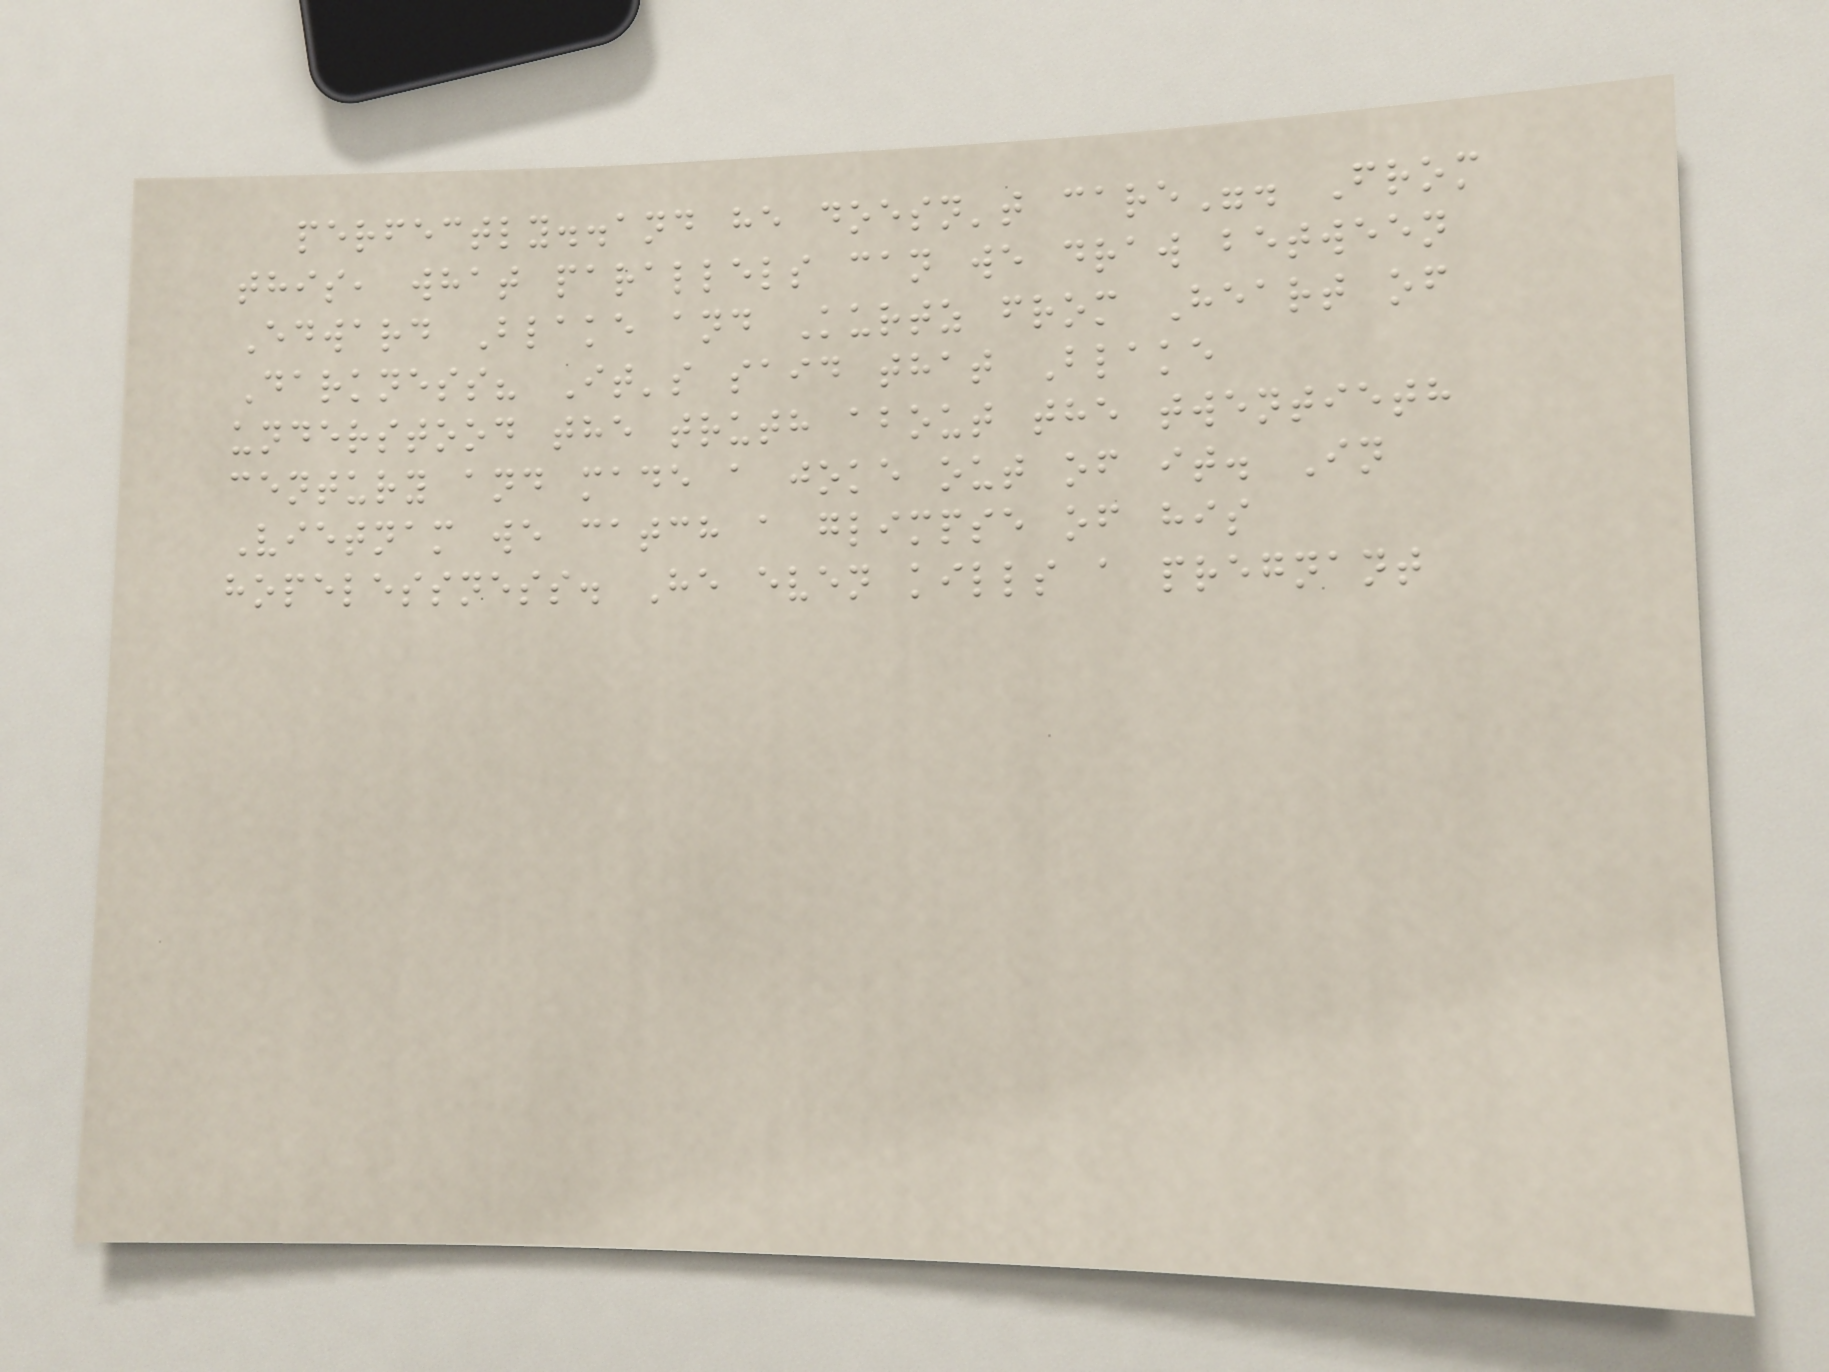perfectly..and he doesn't care". From
this, what parallels can we draw between
Edward Blake and Kurtz from Heart of
Darkness? It's said that Blake
understood the truth about the twentieth
century and made a joke out of it. In
Vietnam we catch a glimpse of his
hopelessness. He even kills a pregnant
